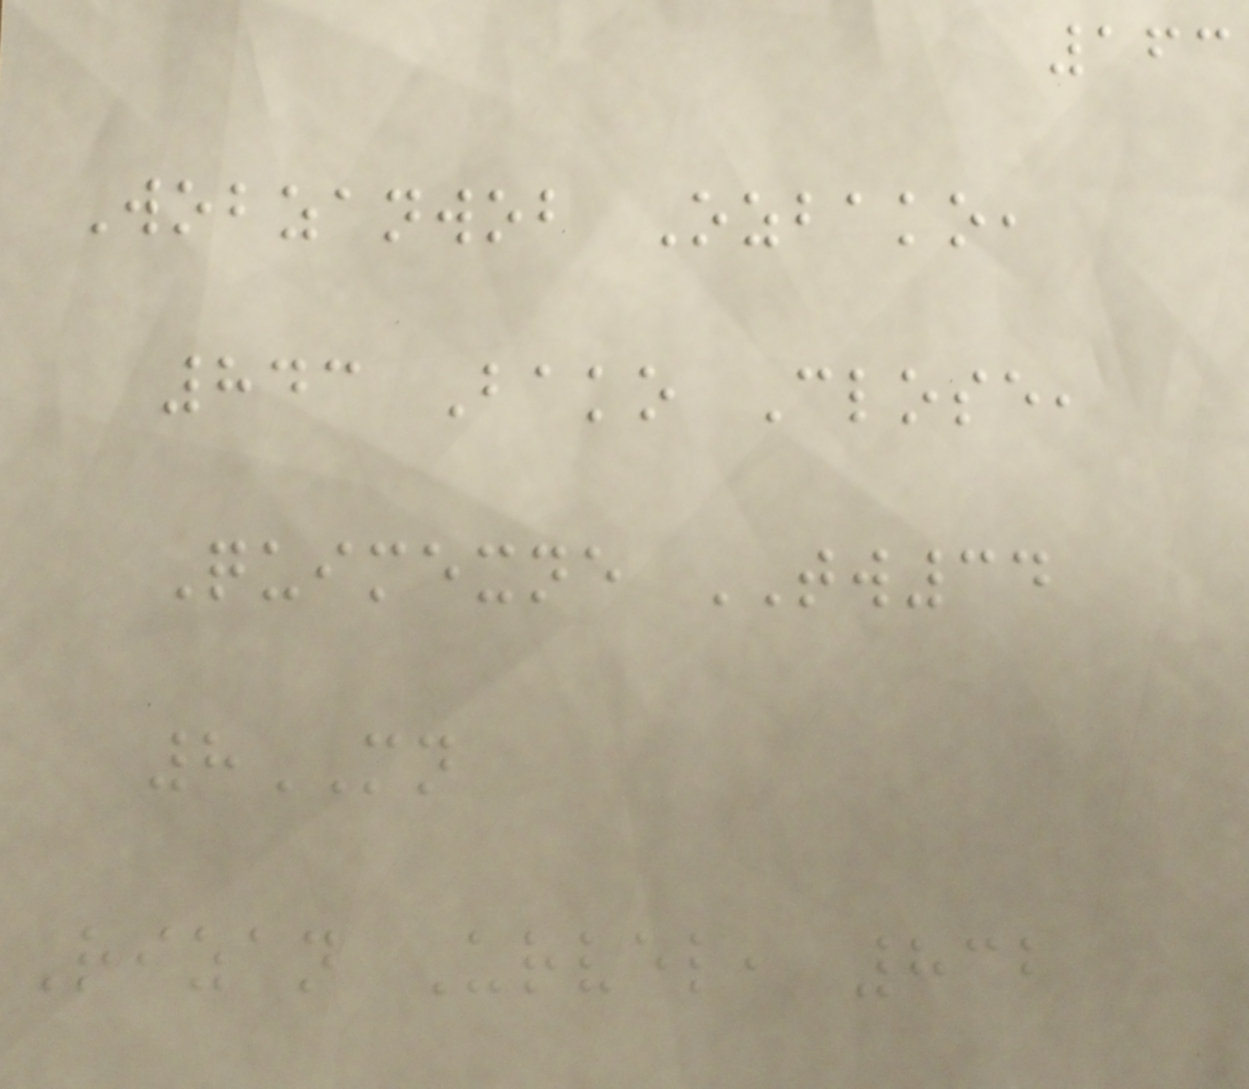163
Wobzanwob Ozbako,
843 Bako Close,
Quimexne TW34
8MN
Rizan Urvel, 832
